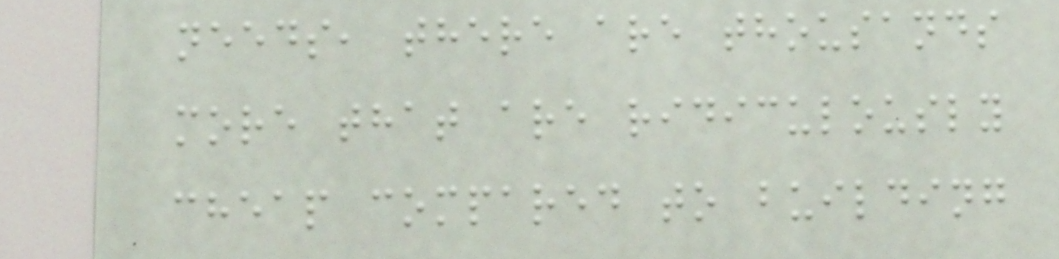needs, there are thousands
more that are ridiculously
cheap compared to building
